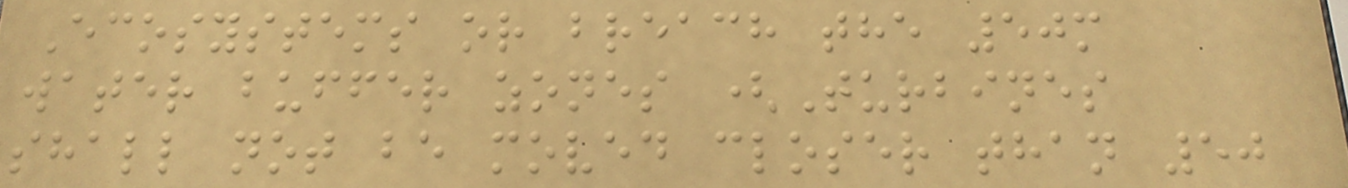Ecosystems or breach the 50m
water buffer zones (Turbines
shall not be moved closer than 50
